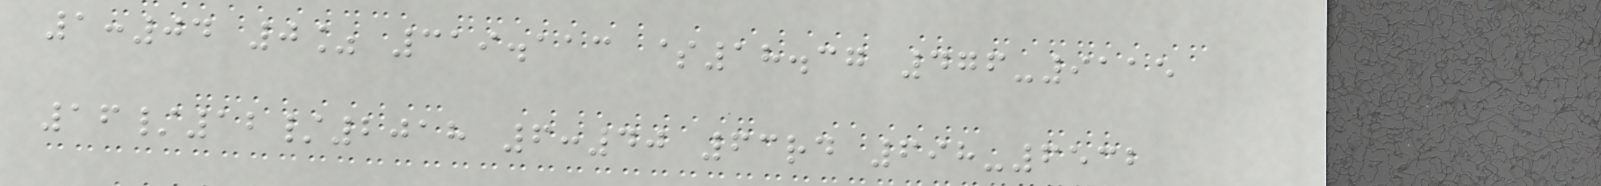1:04 0% 319.113 $18.37 476-9115
16/12/2018 6:40 63rd 698-6532
